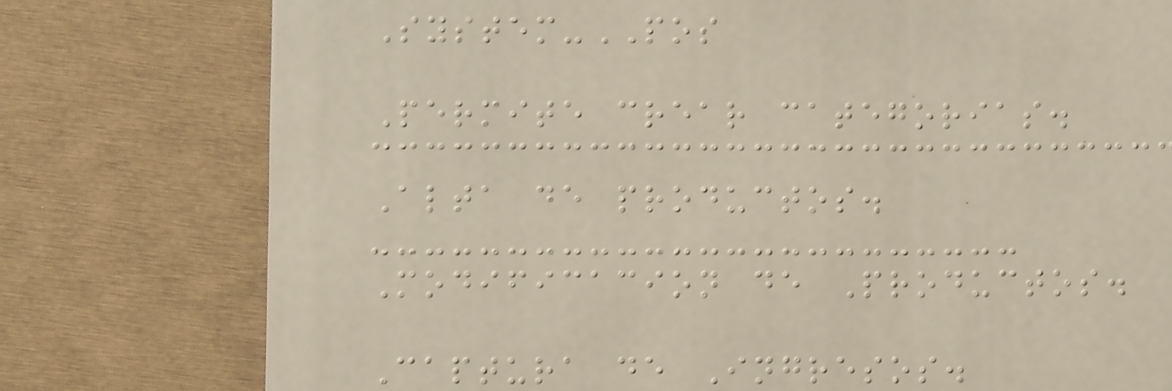System-POS
Permite crear categorias.
Alta de productos.
Modificacion de Productos.
Captura de Ingresos.
